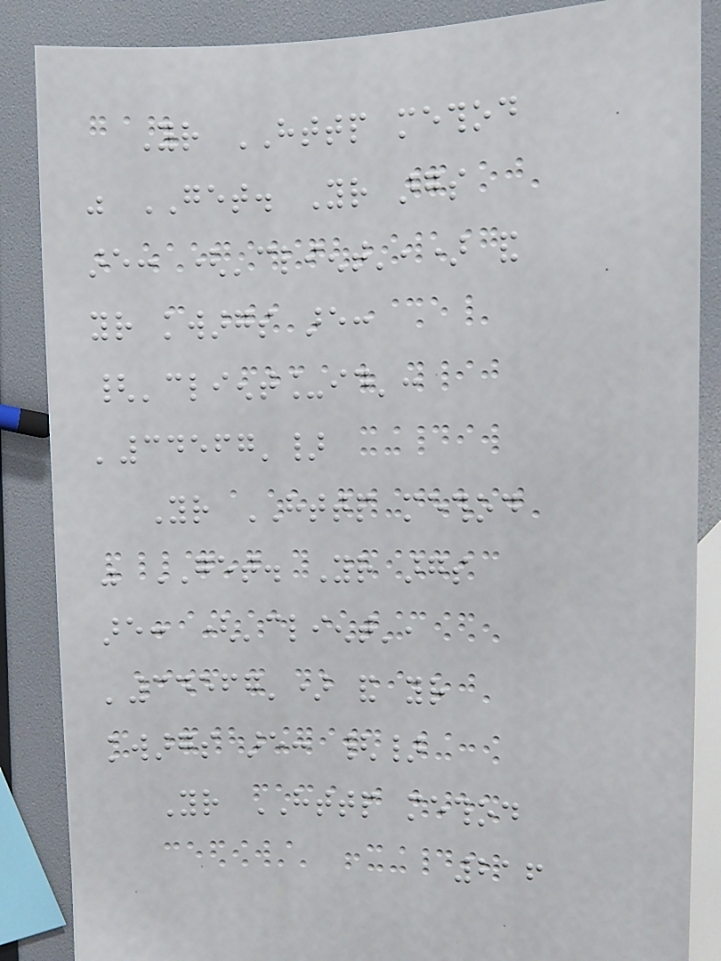Your HTTP method
was GET. Your args
are: ('client',) and
your kwargs are:
{'client_id':
'34567'}
Your HTTP method
was GET. Your args
are: ('client',
'34567') and your
kwargs are: {}
Your HTTP method
216
